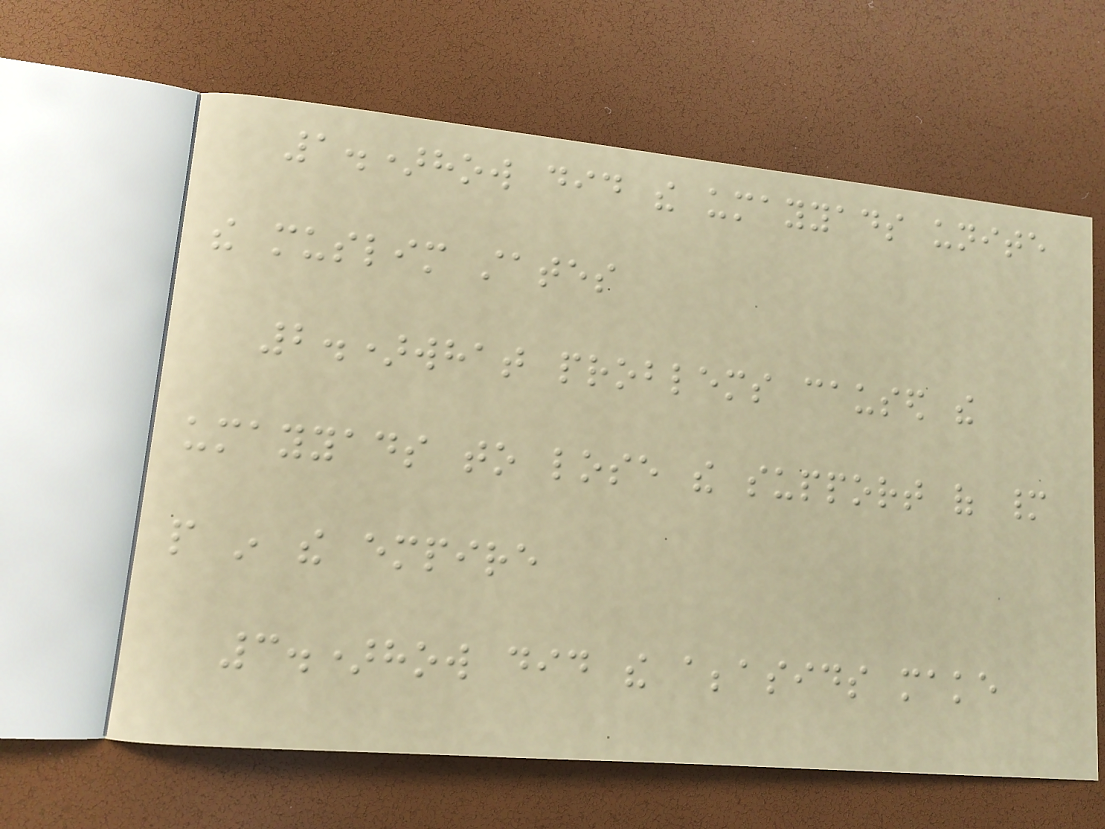1.)how did the umayyads unite
the muslim states
2.)what problems caused the
umayyads to lose the support of many
people in the empire
3.)how did the abbasids make
